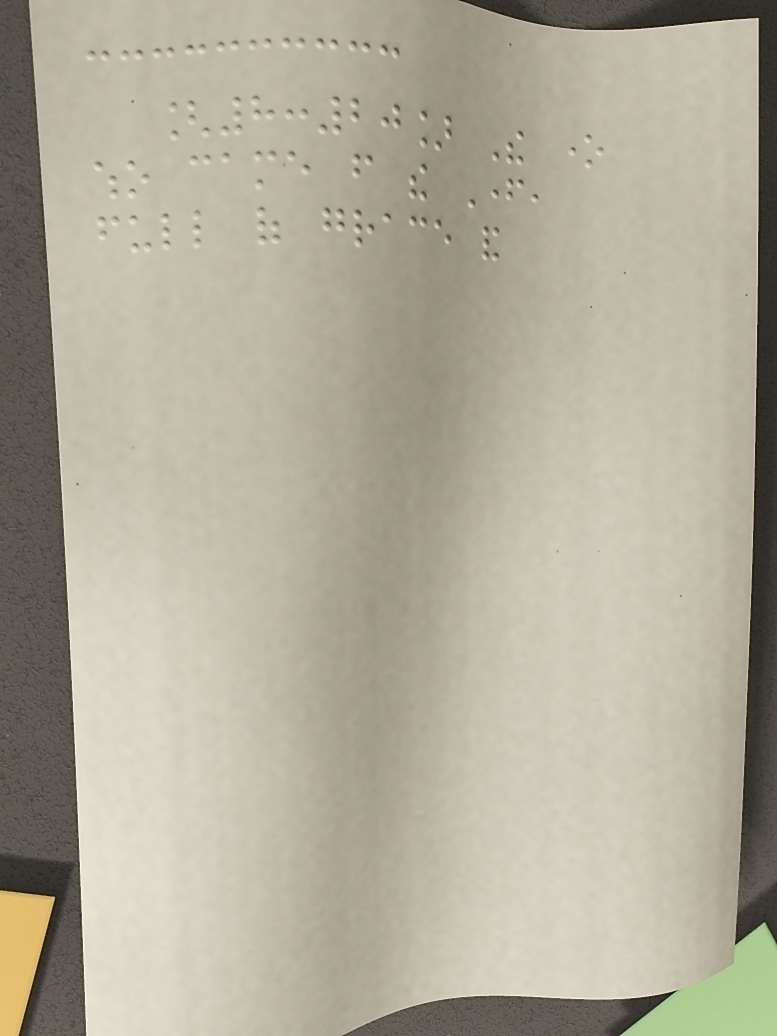[8:20] The one
who came from the Father,
full of grace and
